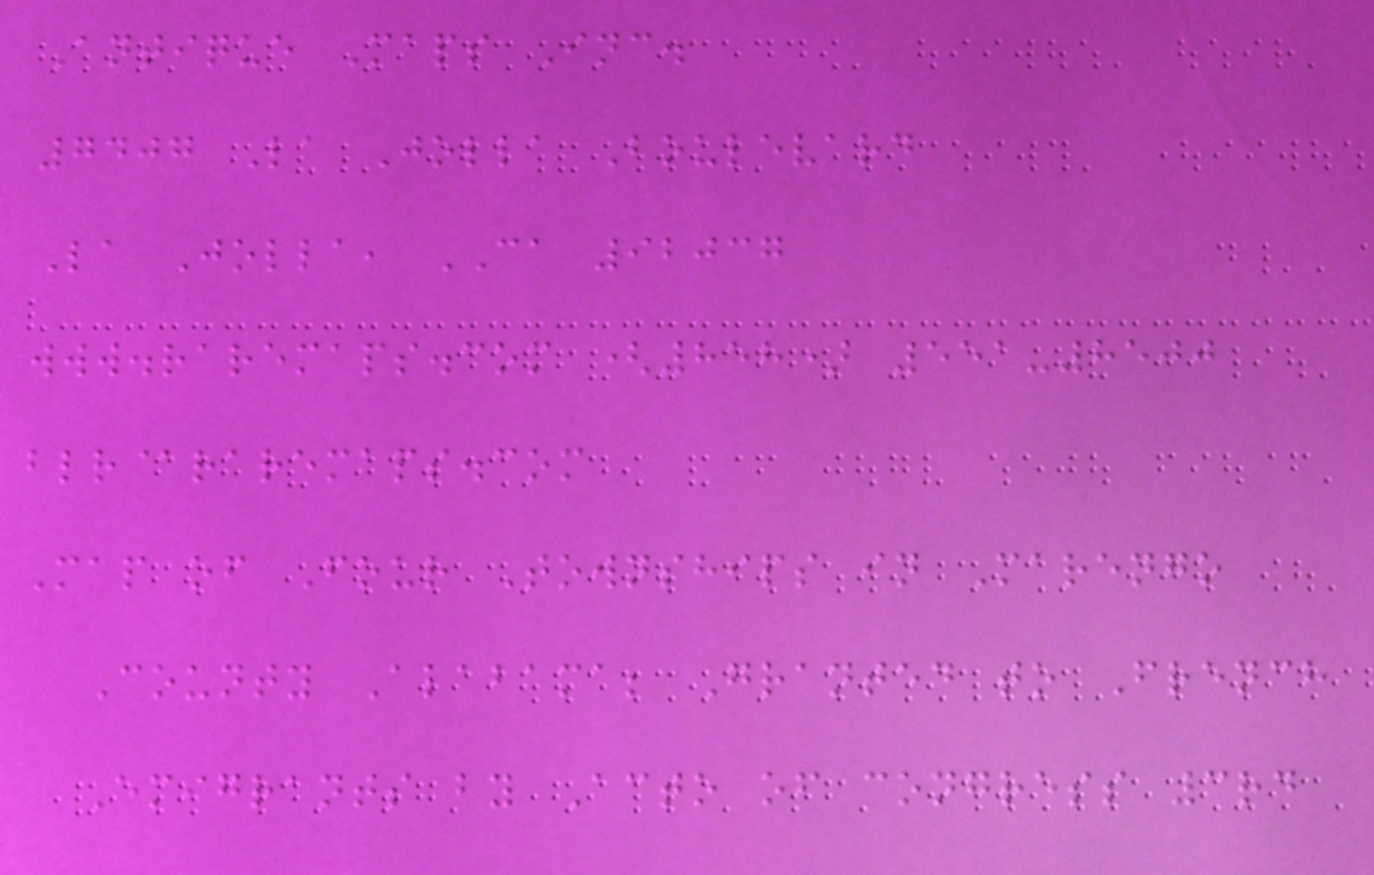Antique Maps Inc.
7407 La Jolla Boulevard
La Jolla, CA 92037
www.raremaps.com (858) 551-8500
blr@raremaps.com
Map of Four Townships in Marengo
County Alabama; Granted to French
Emigrants by Acto of congress 3rd
